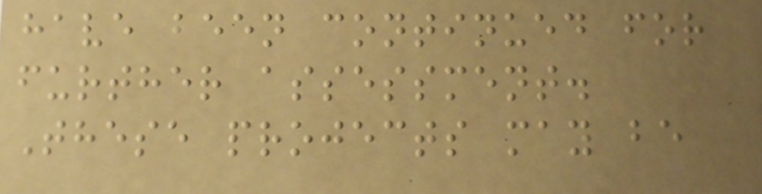have been continued for
further assessment.
These projects may be
